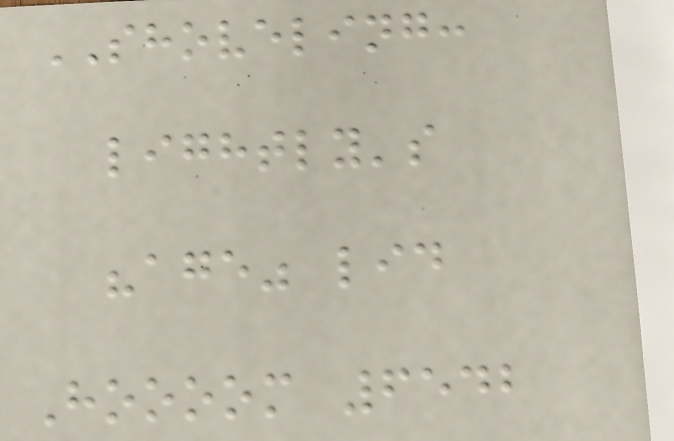SHOVELING:
lightly's
"age" lid
Hoooom 6542
